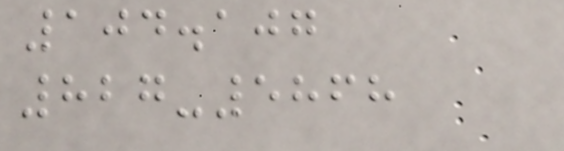104.107
827-5868
